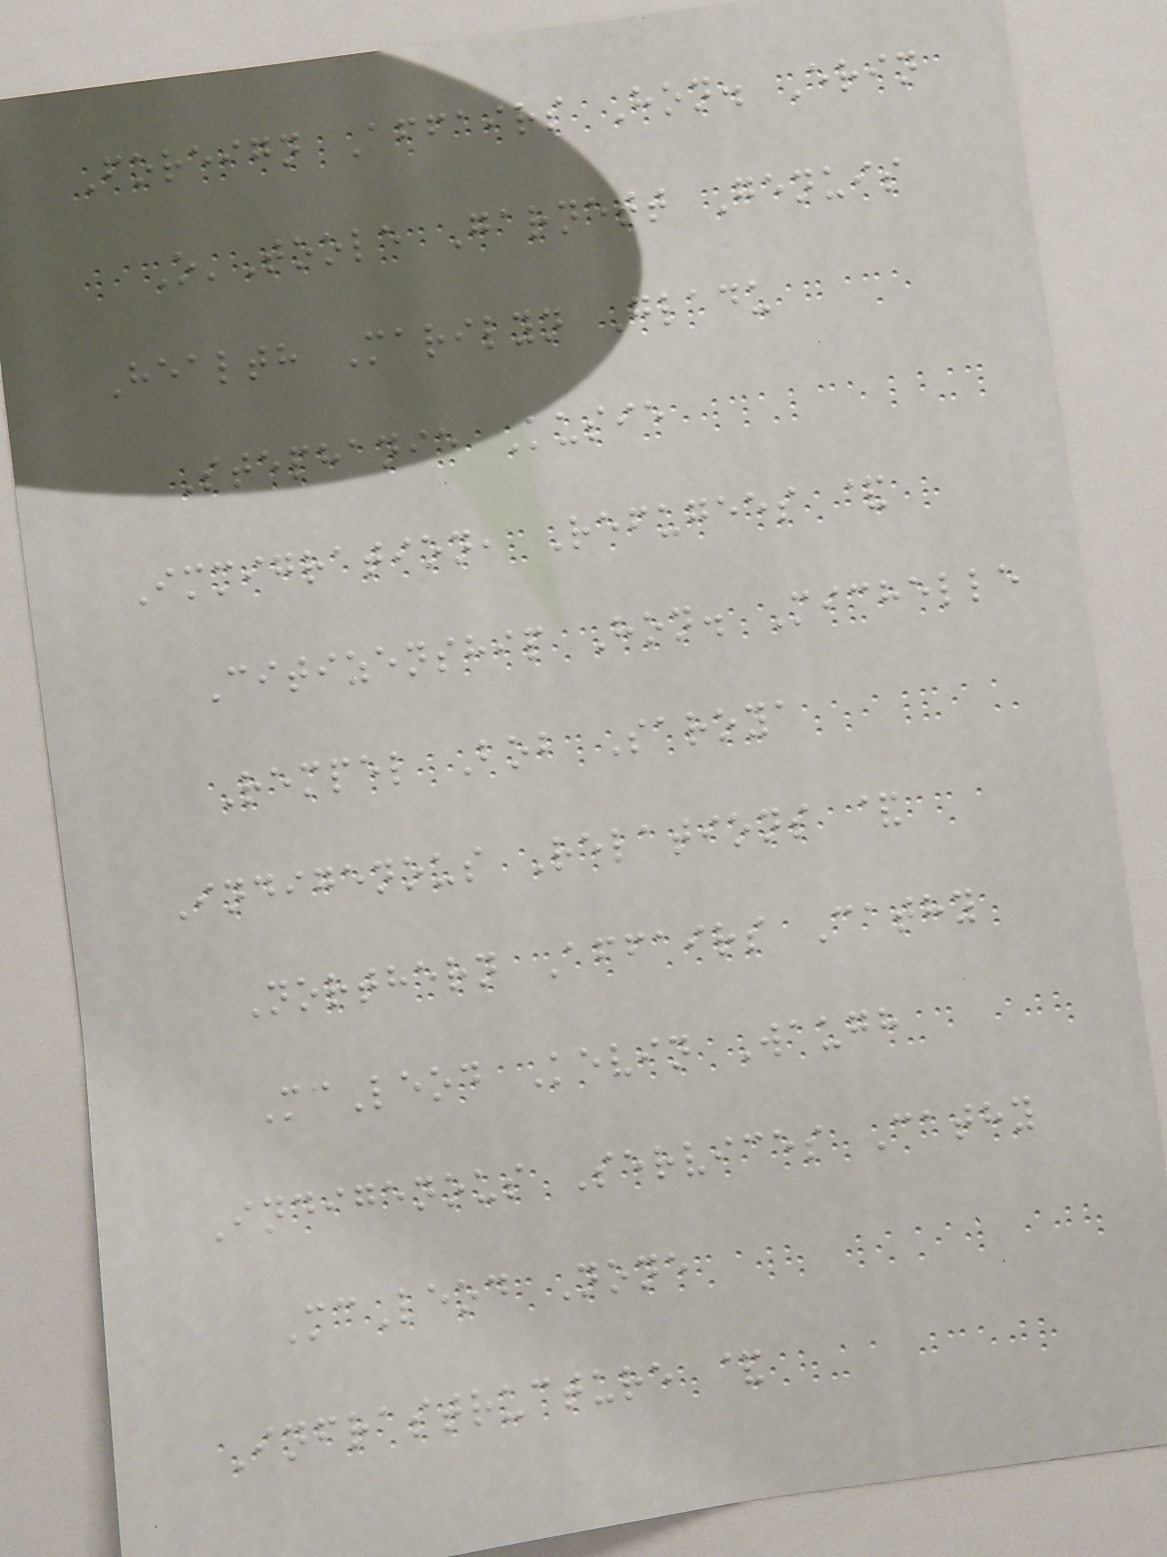Foreign Affairs Hon. Erin
O'Toole Garnett Genuis
Health Marilyn Gladu
Stephanie Kusie
Immigration, Refugees &
Citizenship Hon. Michelle
Rempel Bob Saroya
Indigenous Relations &
Northern Affairs Cathy
McLeod Kevin Waugh
Indigenous Services Cathy
McLeod None
Infrastructure &
